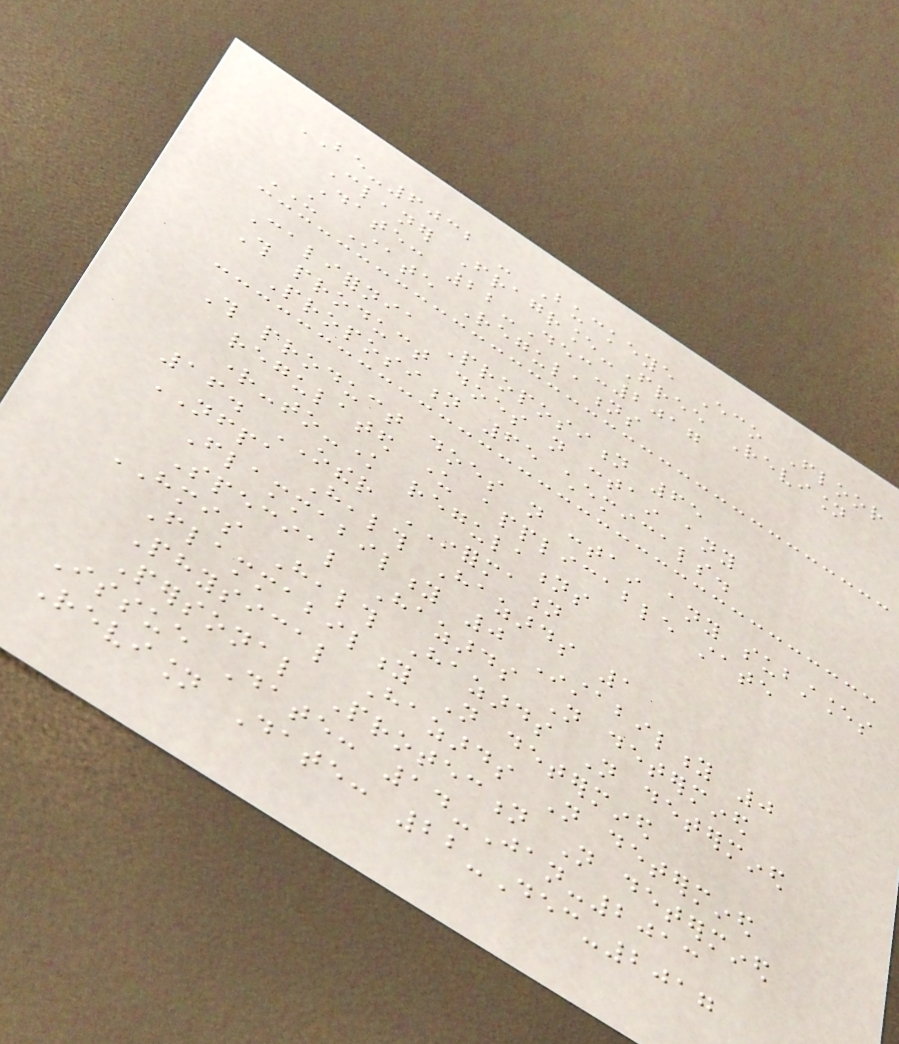BE-6032 - Buckeye Eco Floor
Cleaner Fragrance-Free Revision
Date: 22-Dec-2017
US State Regulations
California Proposition 65
This product does not contain any
Proposition 65 chemicals.
This product does not contain any substances
regulated under applicable state
right-to-know regulations
16. OTHER INFORMATION
NFPA Health Hazards 1
Flammability 0 Instability 0
Special Hazards Not determined
HMIS Health Hazards Not determined
Flammability Not determined
Physical Hazards Not determined
Personal Protection Not determined
Issue Date: 14-Jan-2013
Revision Date: 22-Dec-2017
